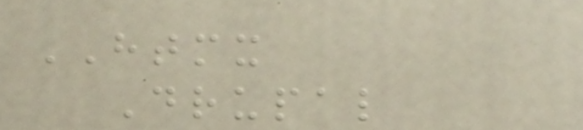HTMX
Drupal
